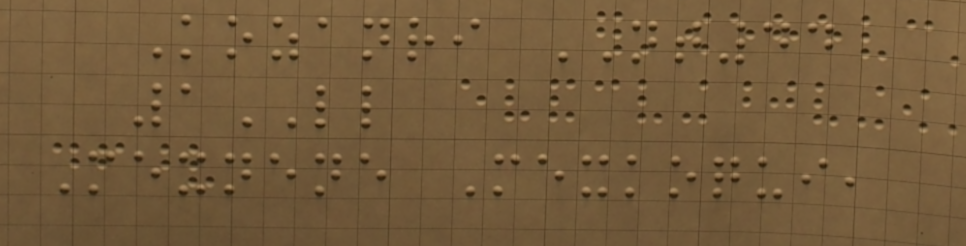Kozanri NT44
1LL
Mexnene Mexkoqui,
